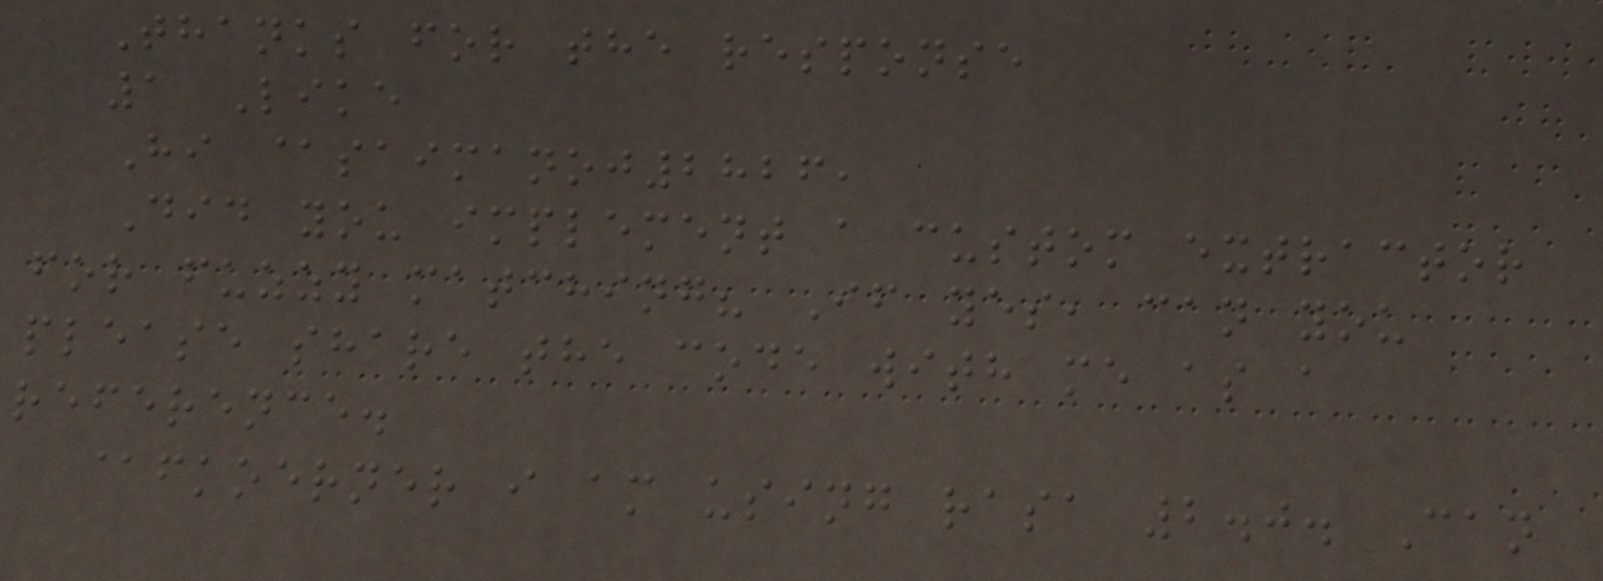Thanks for the response
1 Like
Hi @saimanoj2826,
Did you implement a custom extractor
for fuzzy matching? If yes, can you
please share the code with me as a
reference.
@fkoerner i am using rasa 2.0. Can
